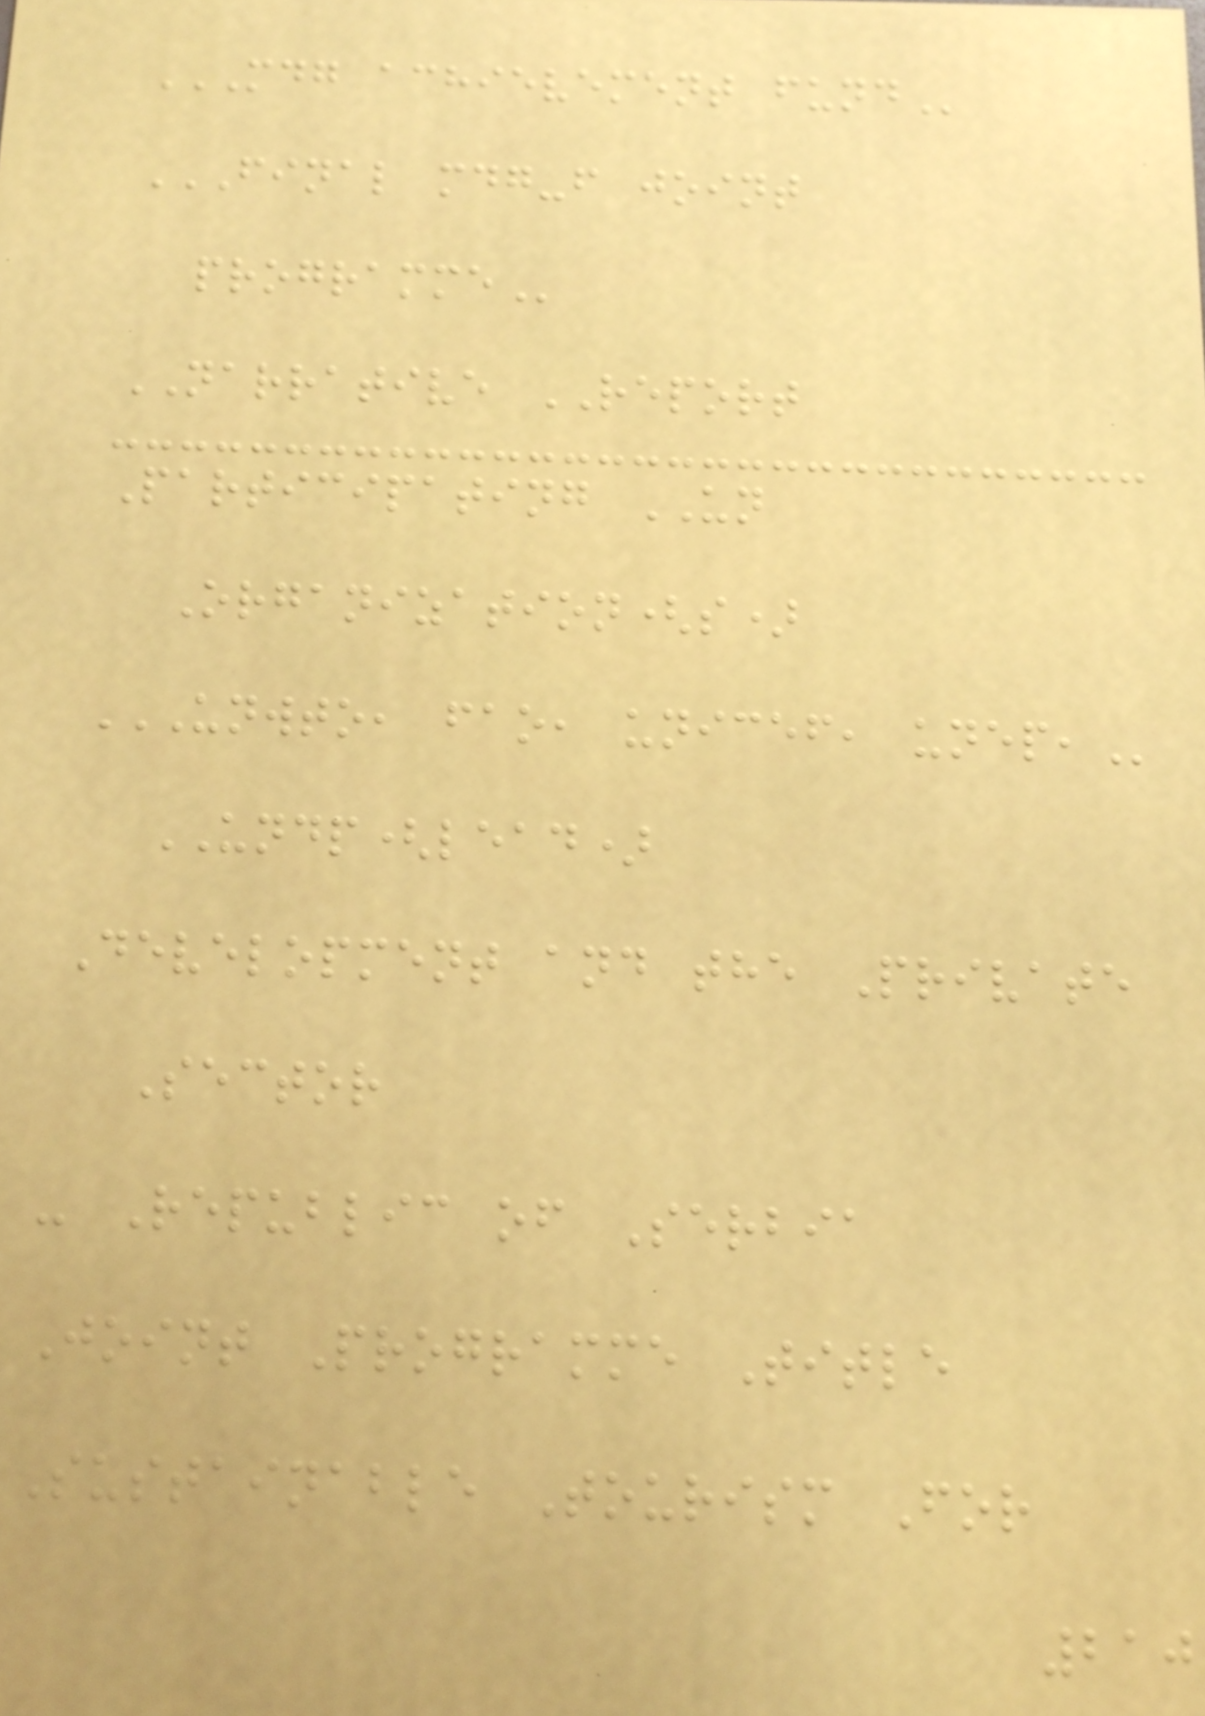MDG ACHIEVEMENT FUND
FINAL MDG-F JOINT
PROGRAMME
NARRATIVE REPORT
Participating UN
Organization(s)
UNWTO, FAO, UNICEF, UNEP,
UNDP(lead)
Development and the Private
Sector
- Republic of Serbia
Joint Programme Title
Sustainable Tourism For
210
